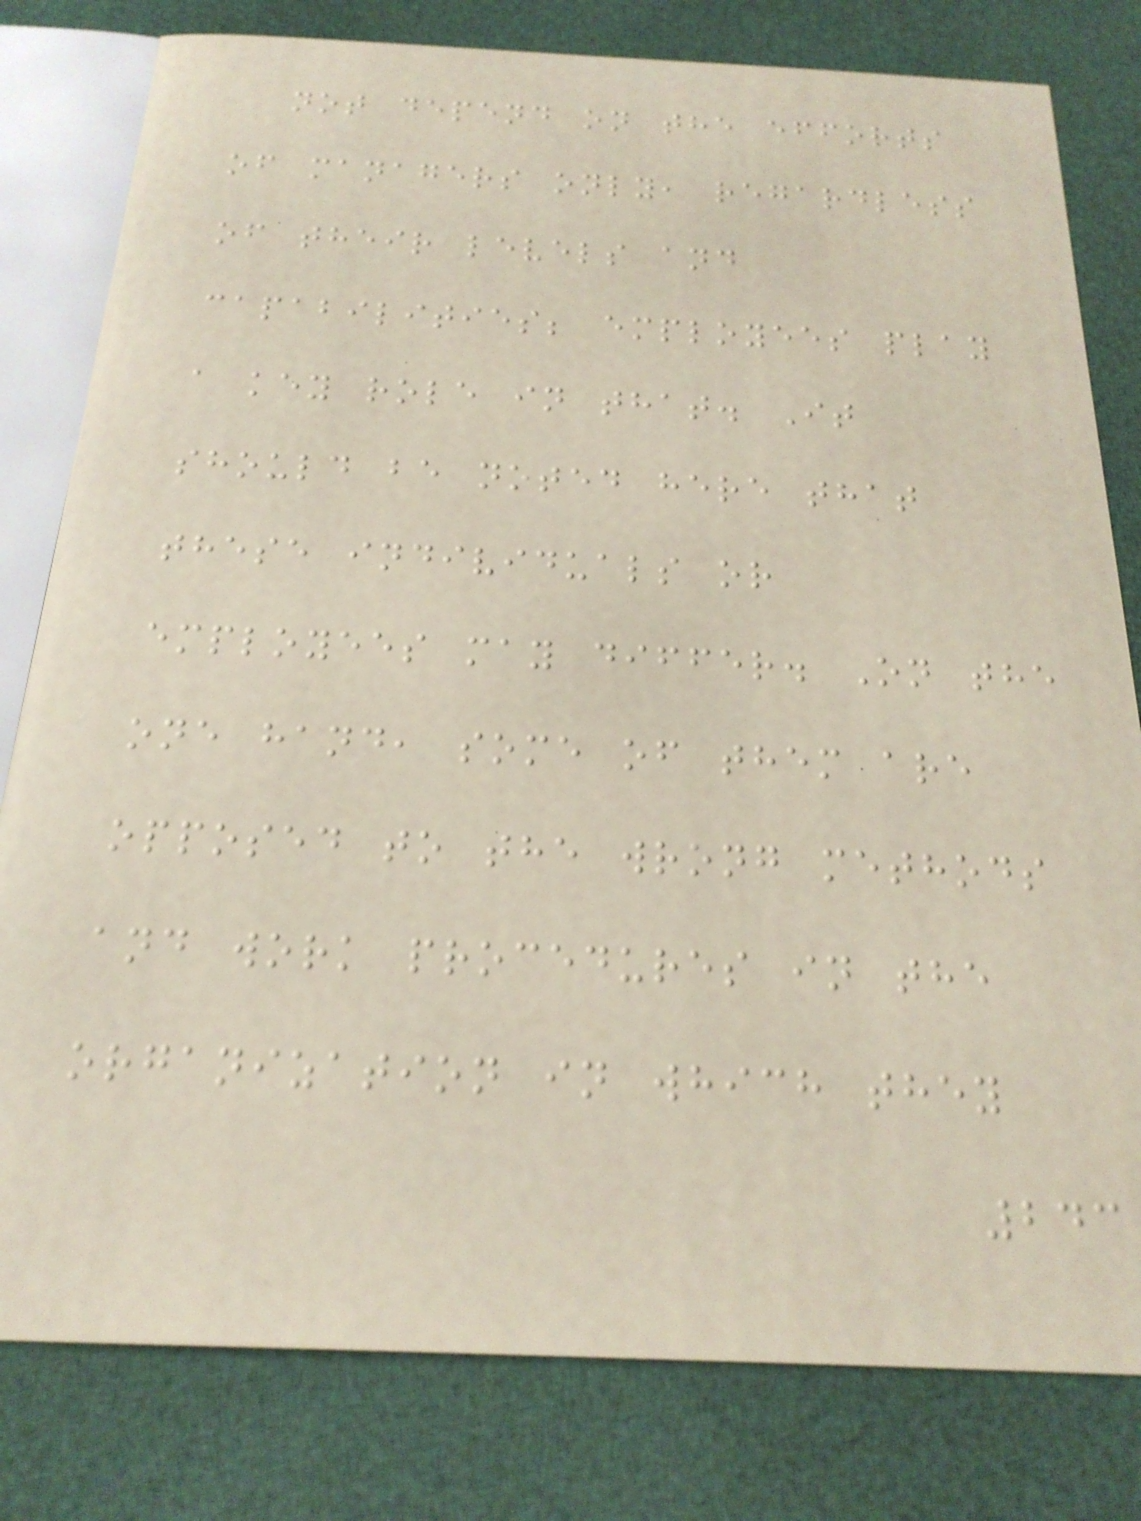not depend on the efforts
of managers only, regardless
of their levels and
capabilities; employees play
a key role in that. It
should be noted here that
these individuals or
employees may differ. On the
one hand, some of them are
opposed to the wrong methods
and work procedures in the
organization in which they
243
